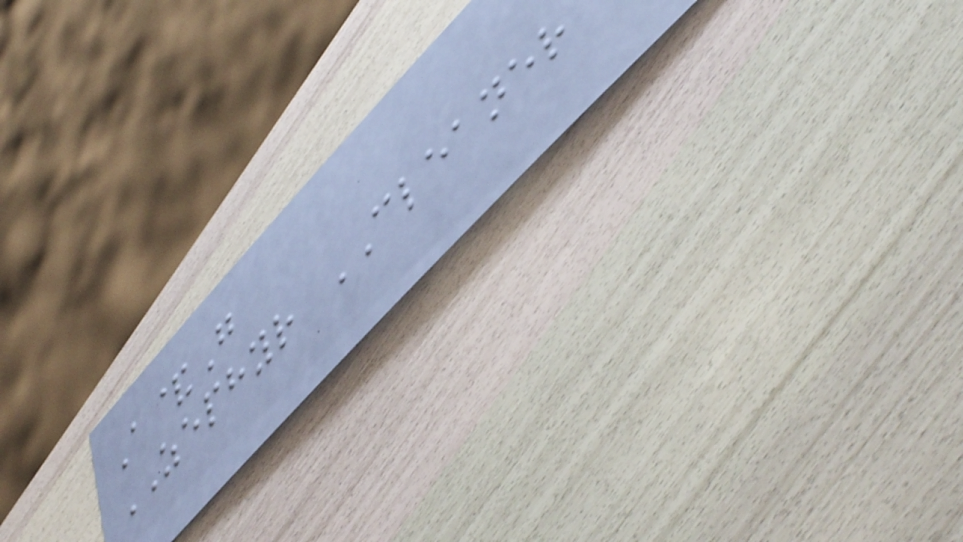A&G
ZEPHYR CLEANER
